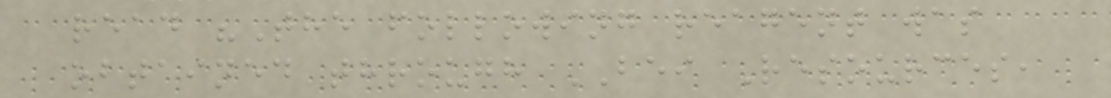read "The following reagent was
obtained through BEI Resources,
